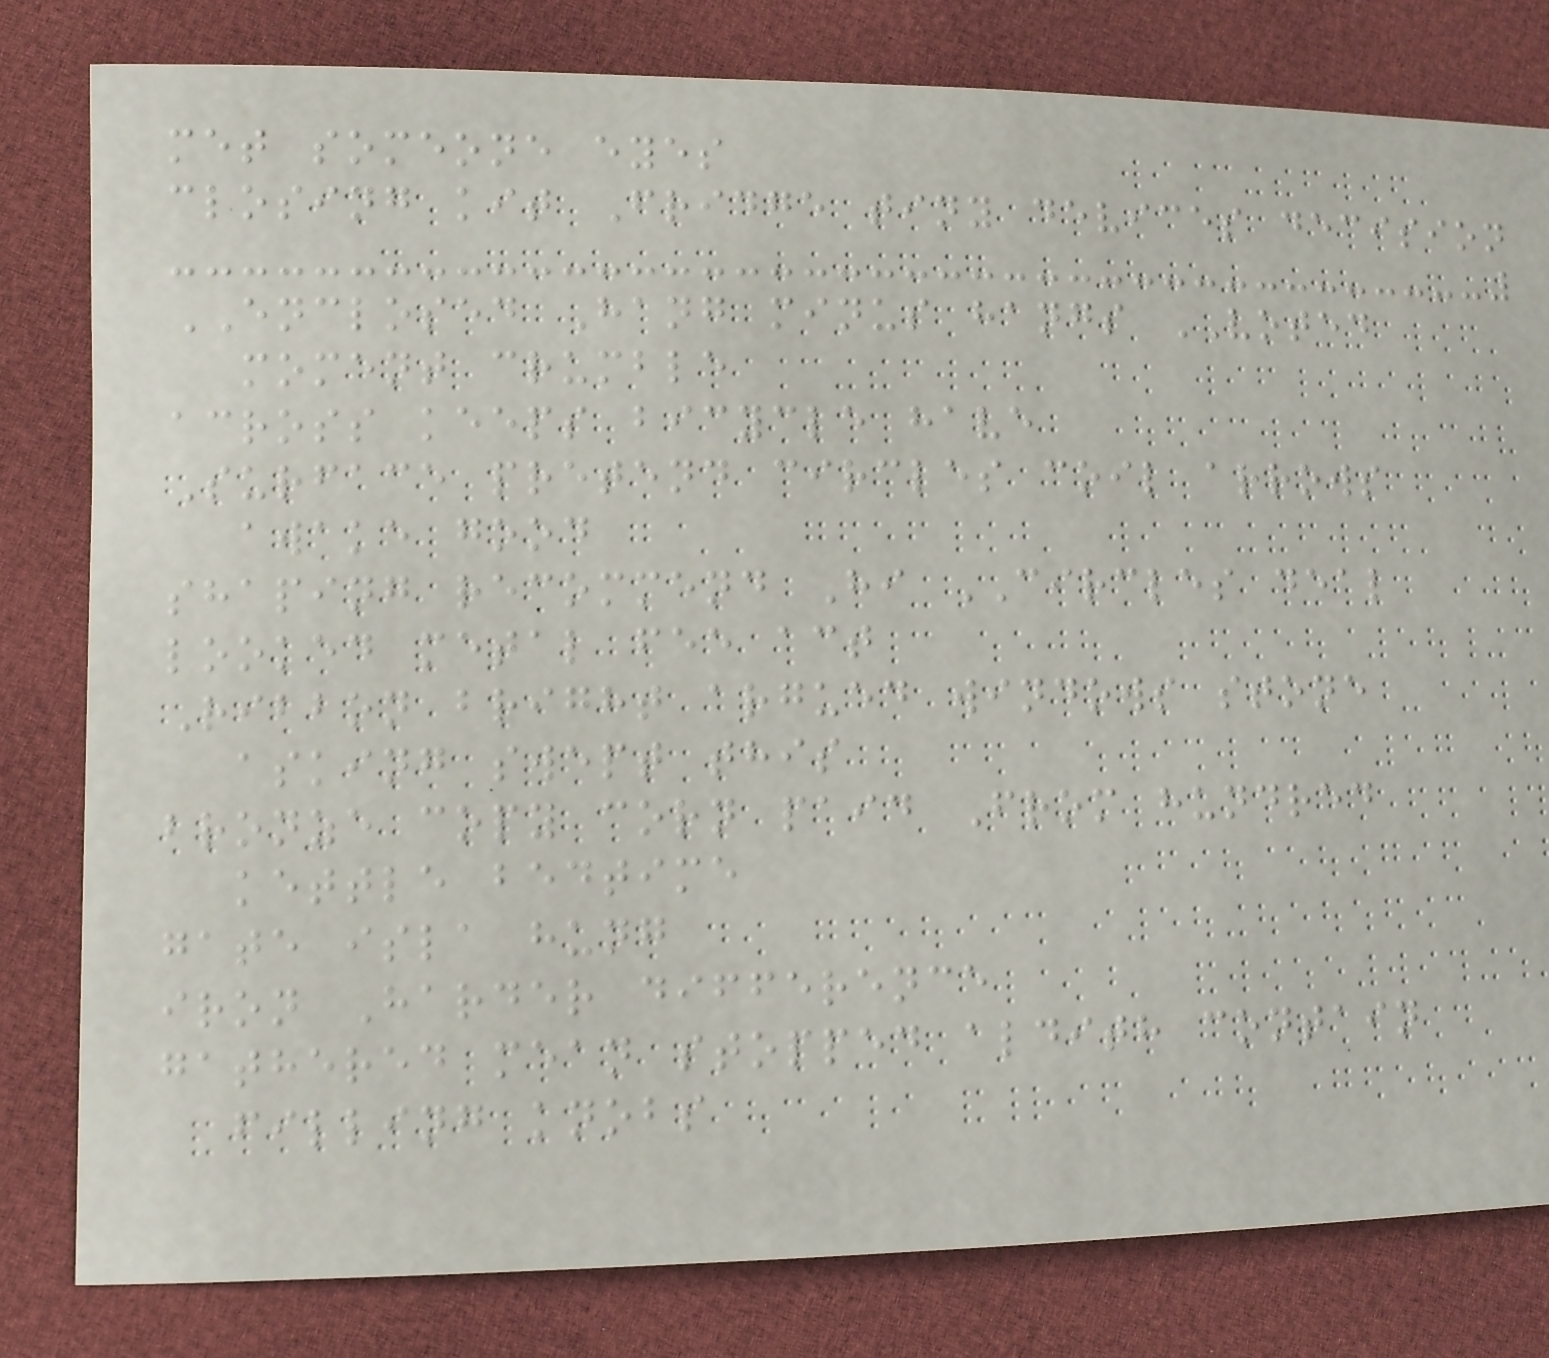met someone eyes
closing kit Fridge tiny devices decision
ENCLOSED Hang minus hangs VOTED
moment crumble
across keeps bicycle have
Surface pretend circles coil arrows
awake good
shaping recommend Hi CIRCLES deal
looked metal fee act
Ribbon bright argued windows stone
asking swept this
bronze copy corn paid From hundred
kettle bedtime
gate isla hung
iron Harder difference
gathered mean stopped aldith contain
filling knobs
